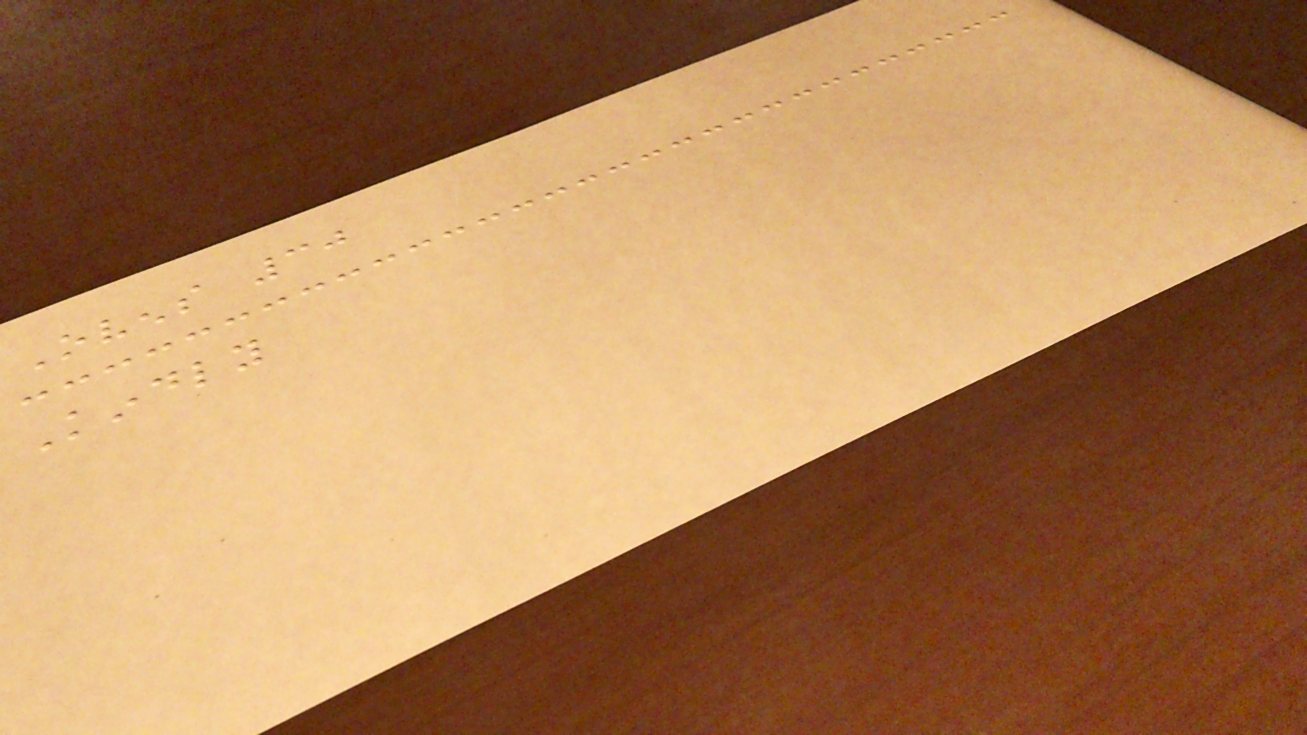Ovens 30
Kindly
